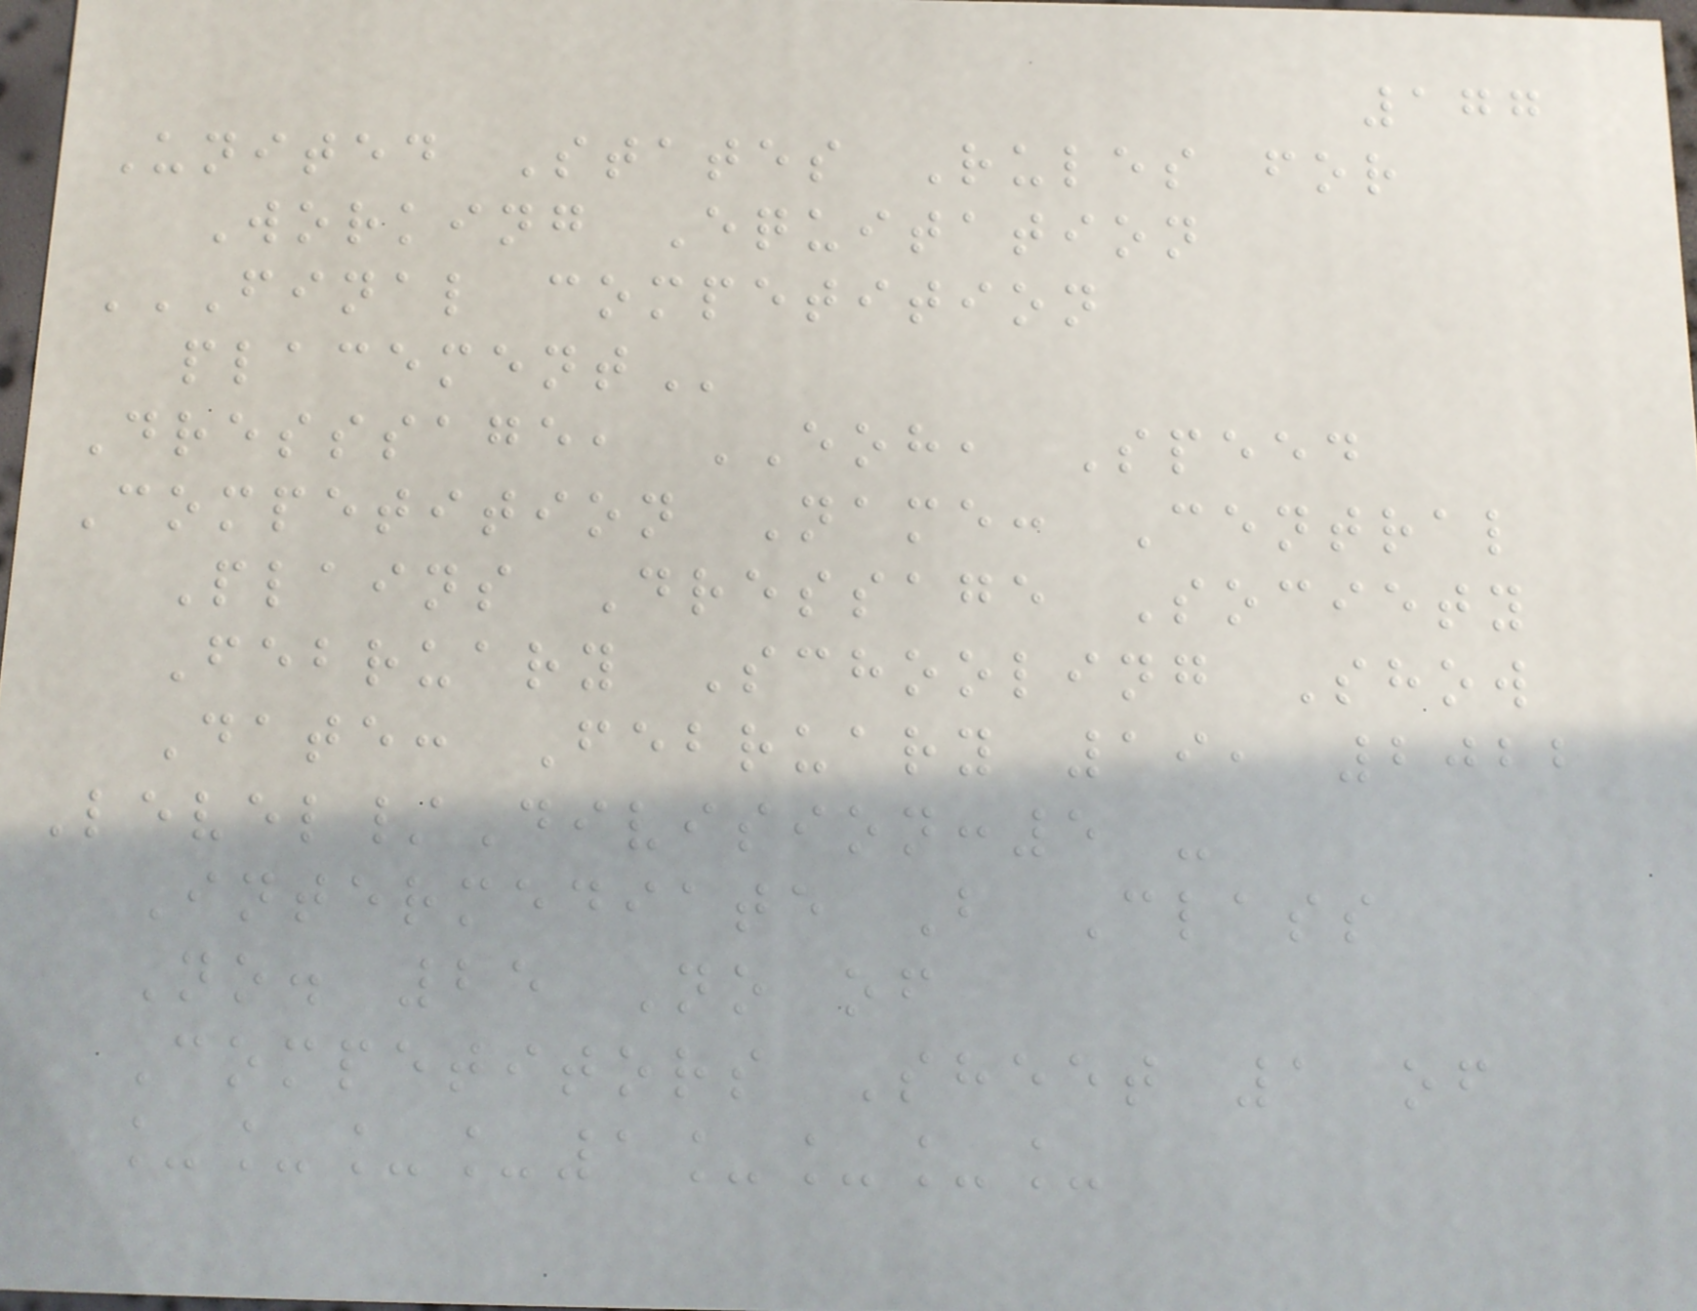177
United States Rules for
Working Equitation
FINAL COMPETITION
PLACEMENT
Dresssage, EOH, Speed
Competition Name: Central
Plains Dressage Society
February Schooling Show
Date: February 19, 2022
Level/Division:5 -
Intermediate B Class
No. 25 No of
Competitors Sheet 1 of
____1____
